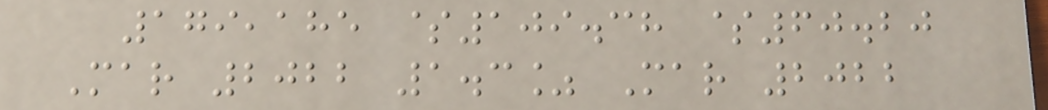179,185 $109.38 $60.20
Mar 2022 1.3% Mar 2022
